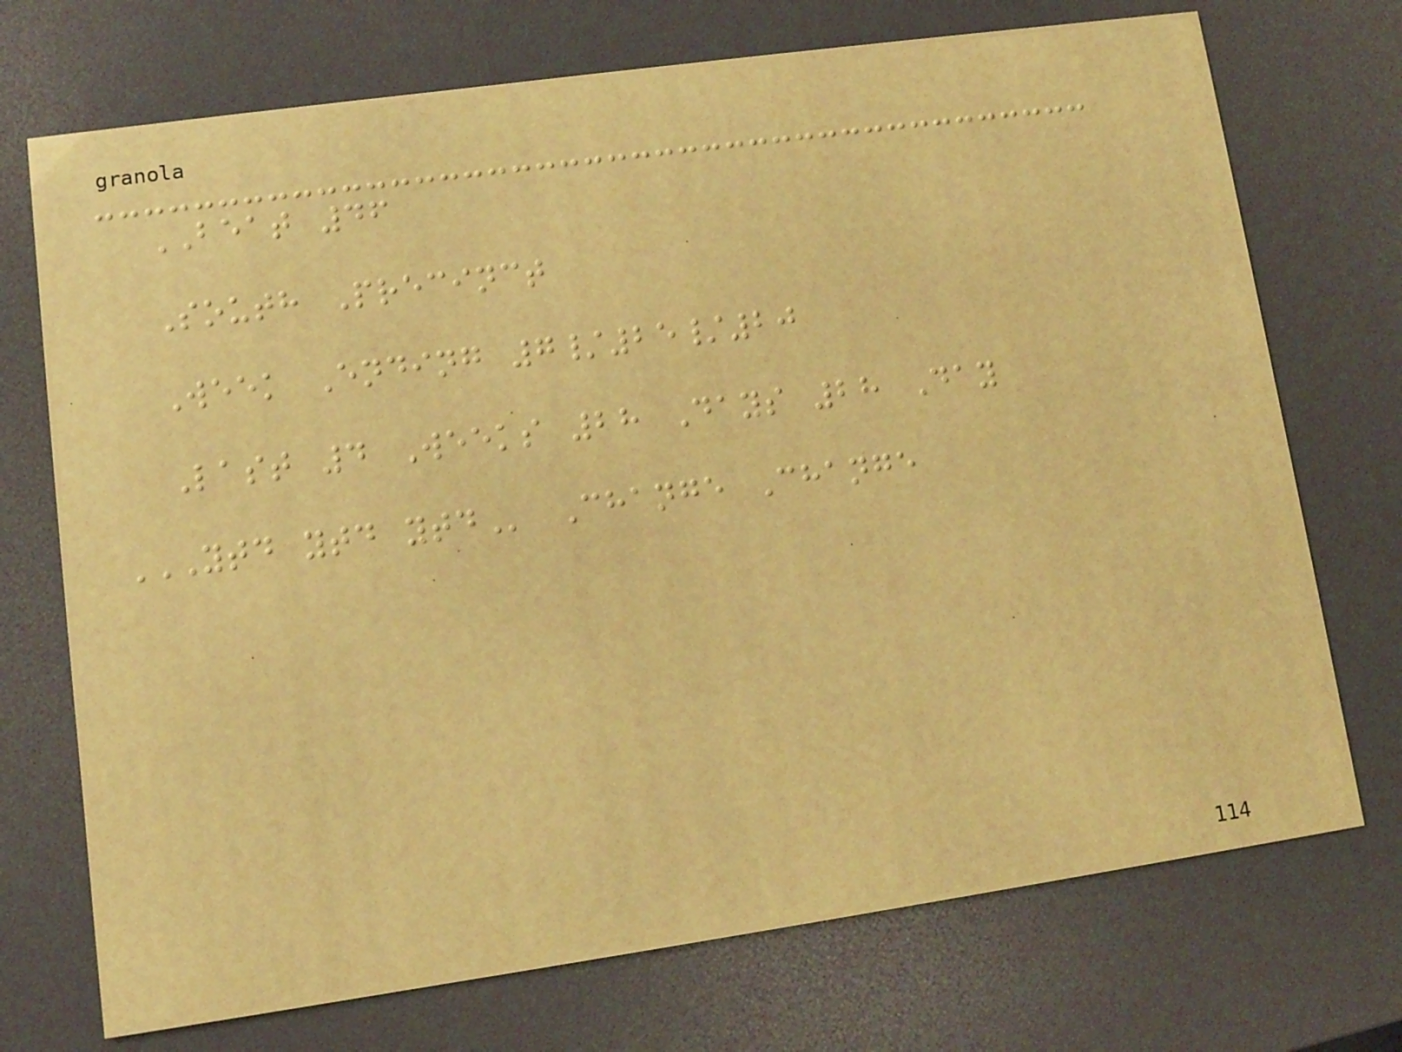BEAT 46
South Precinct
Week Ending 7/25/20
Last 4 Weeks 28 Days 28 Day
YTD YTD YTD Change Change
